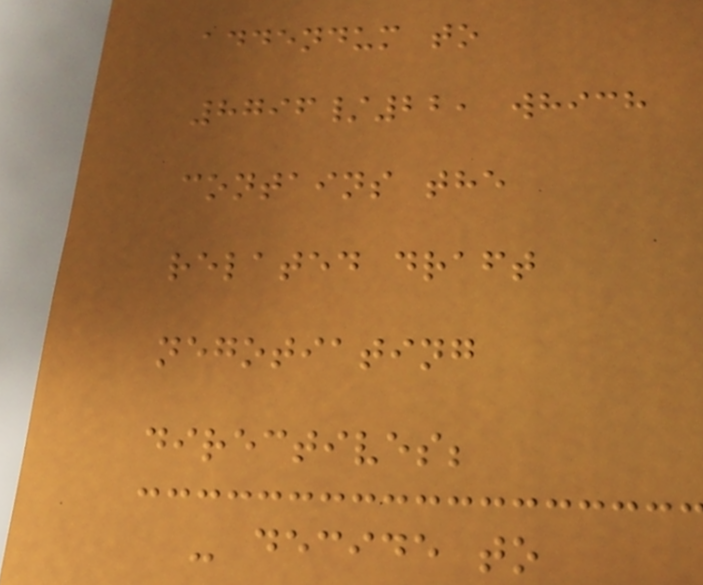addendum to
8796/22, which
contains the
related draft
negotiating
directives;
- decide to
